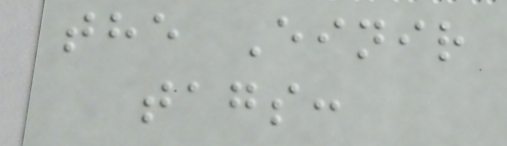the Einir
tags:
